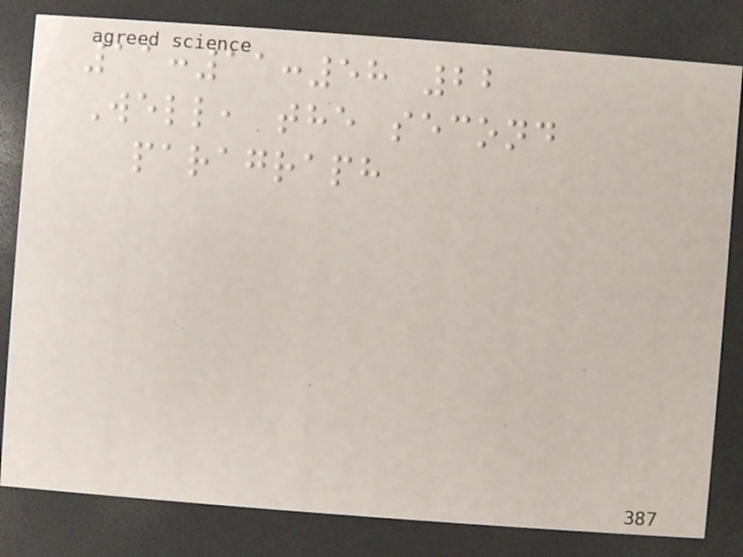11:11:58 22
Well, the second
paragraph
